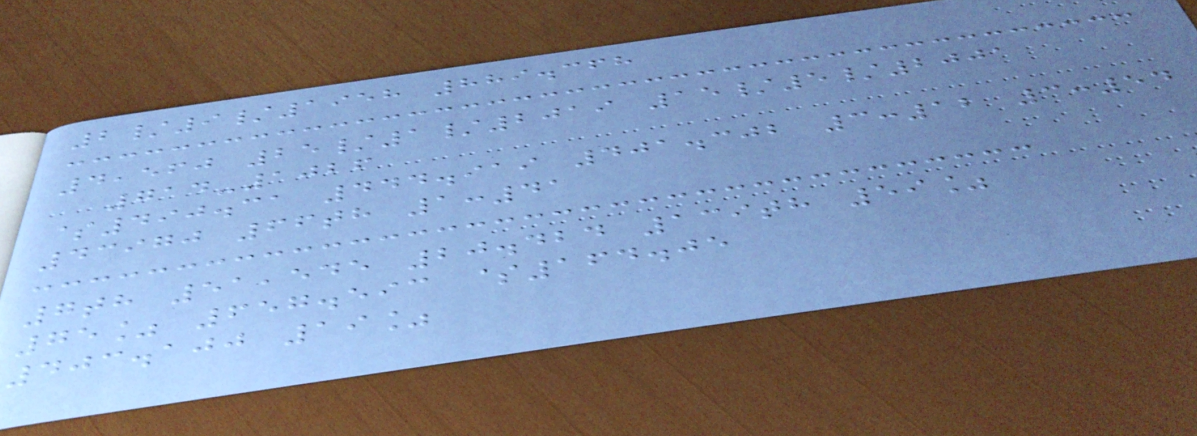2/9/1958 889.368
4,560 25/1/2019 15/5/2001
714-1026
$490.31 444.919 401.302 3:12 3:54
43970 66th 1:41
7th 51,545 20.424 139th 59%
75% 657.593 $164.05
403.100 19%
